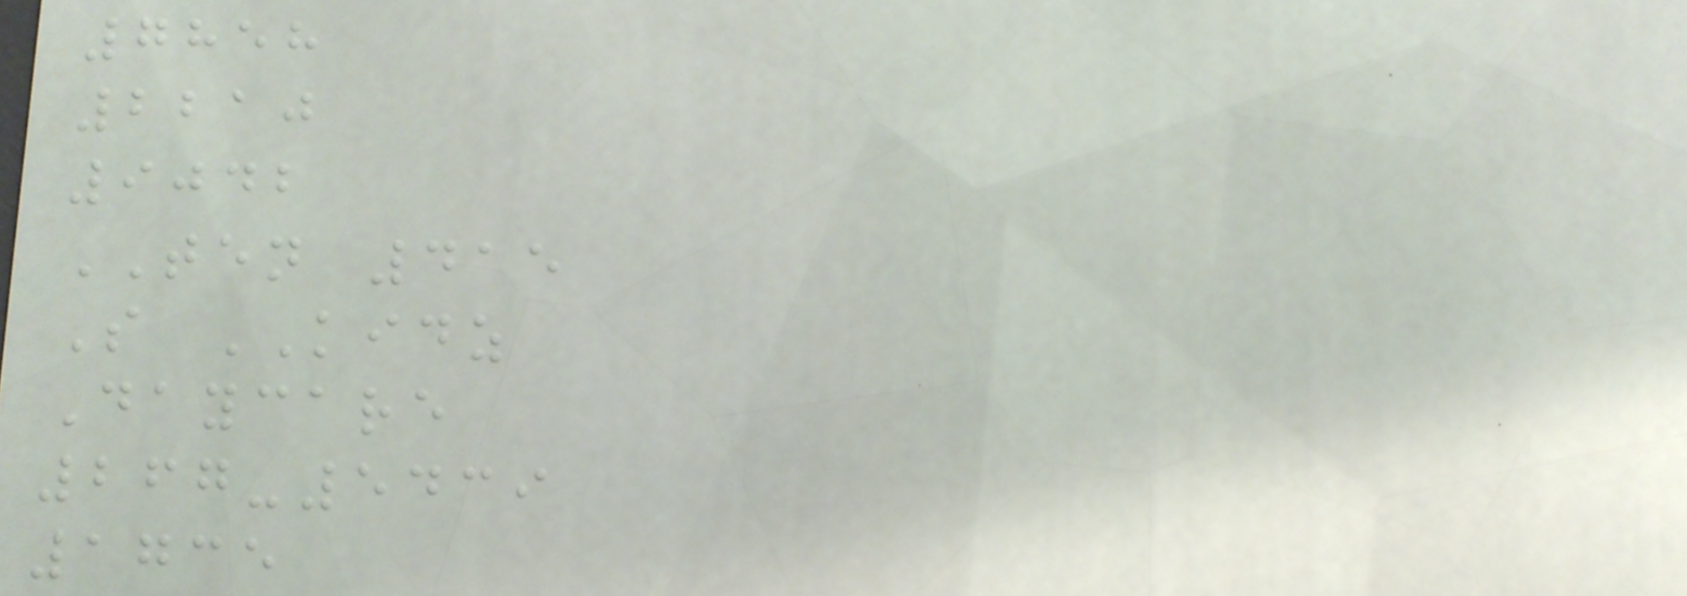7858
2210
9042
TEN 415
S KIDZ
Daycare
267-5439
1735
